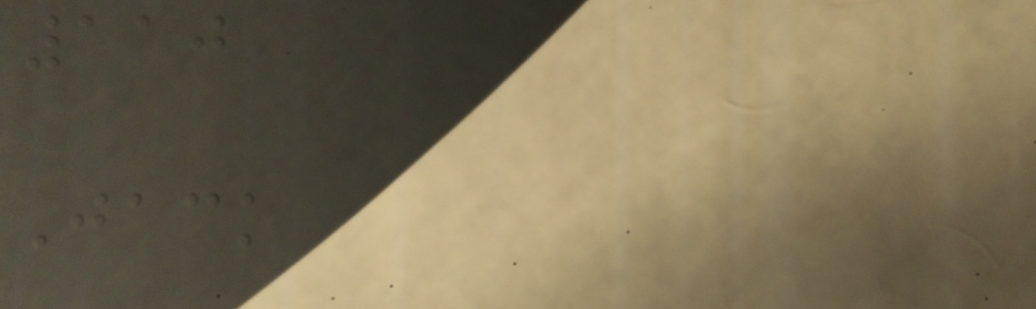110
Jack
